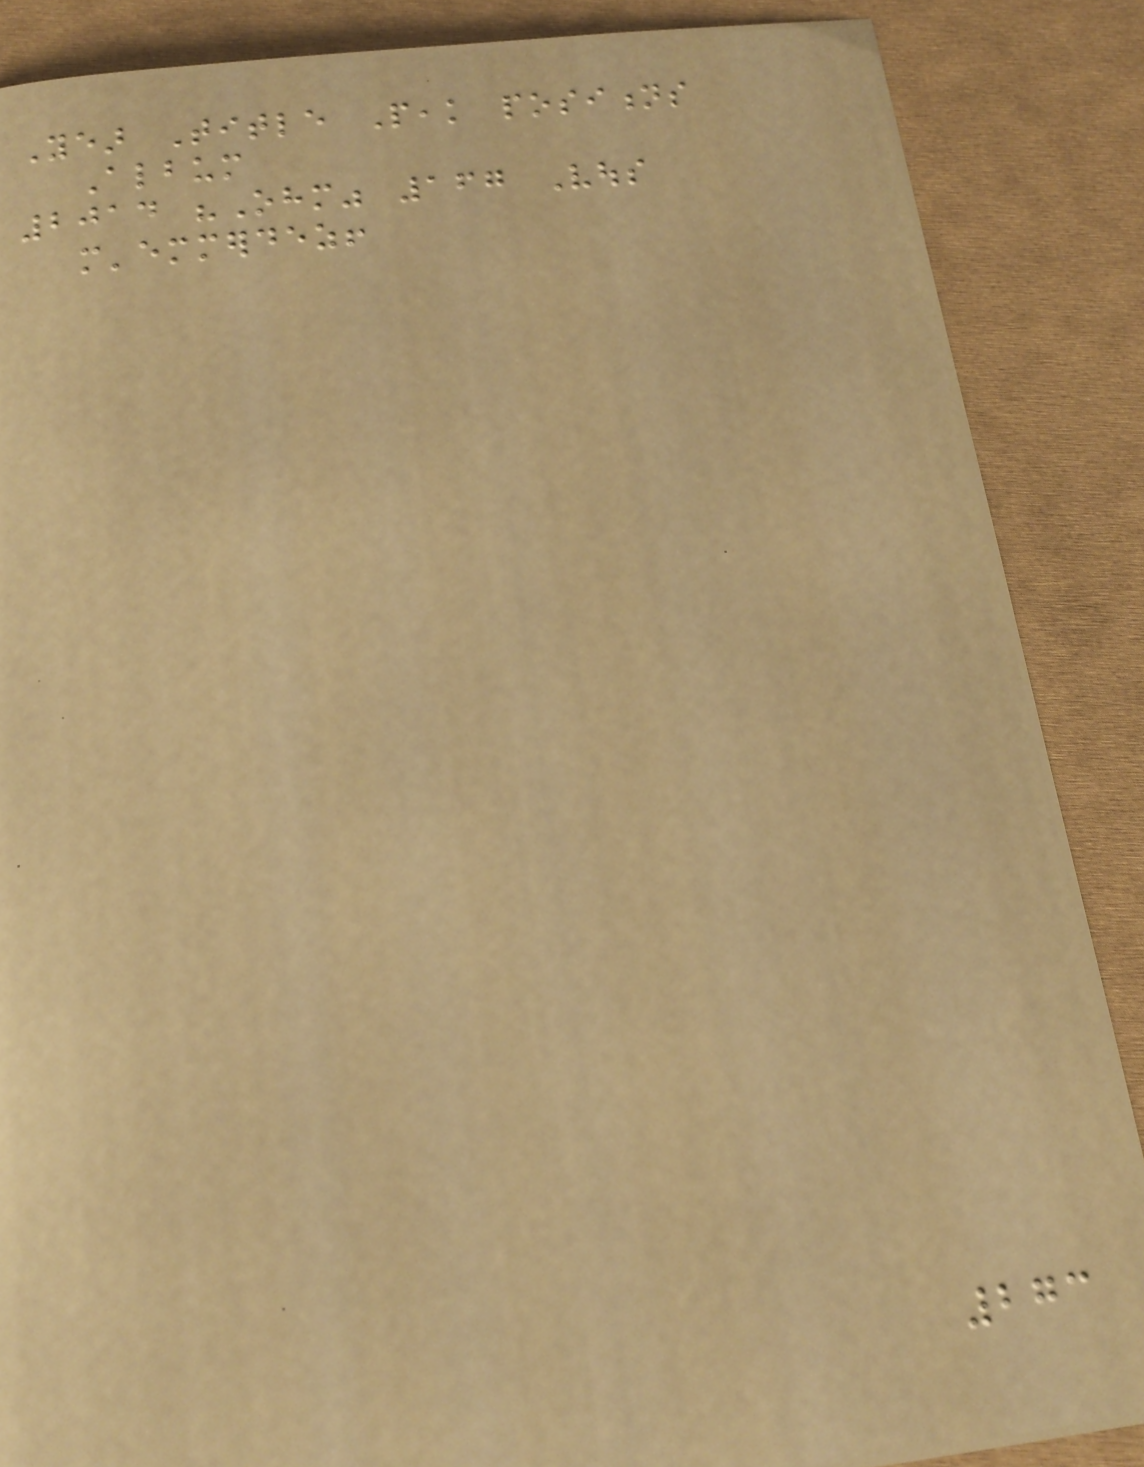Year Title Peak positions
Album
2014 "Ohm" 167 Vous
m'emmerdez!
273
